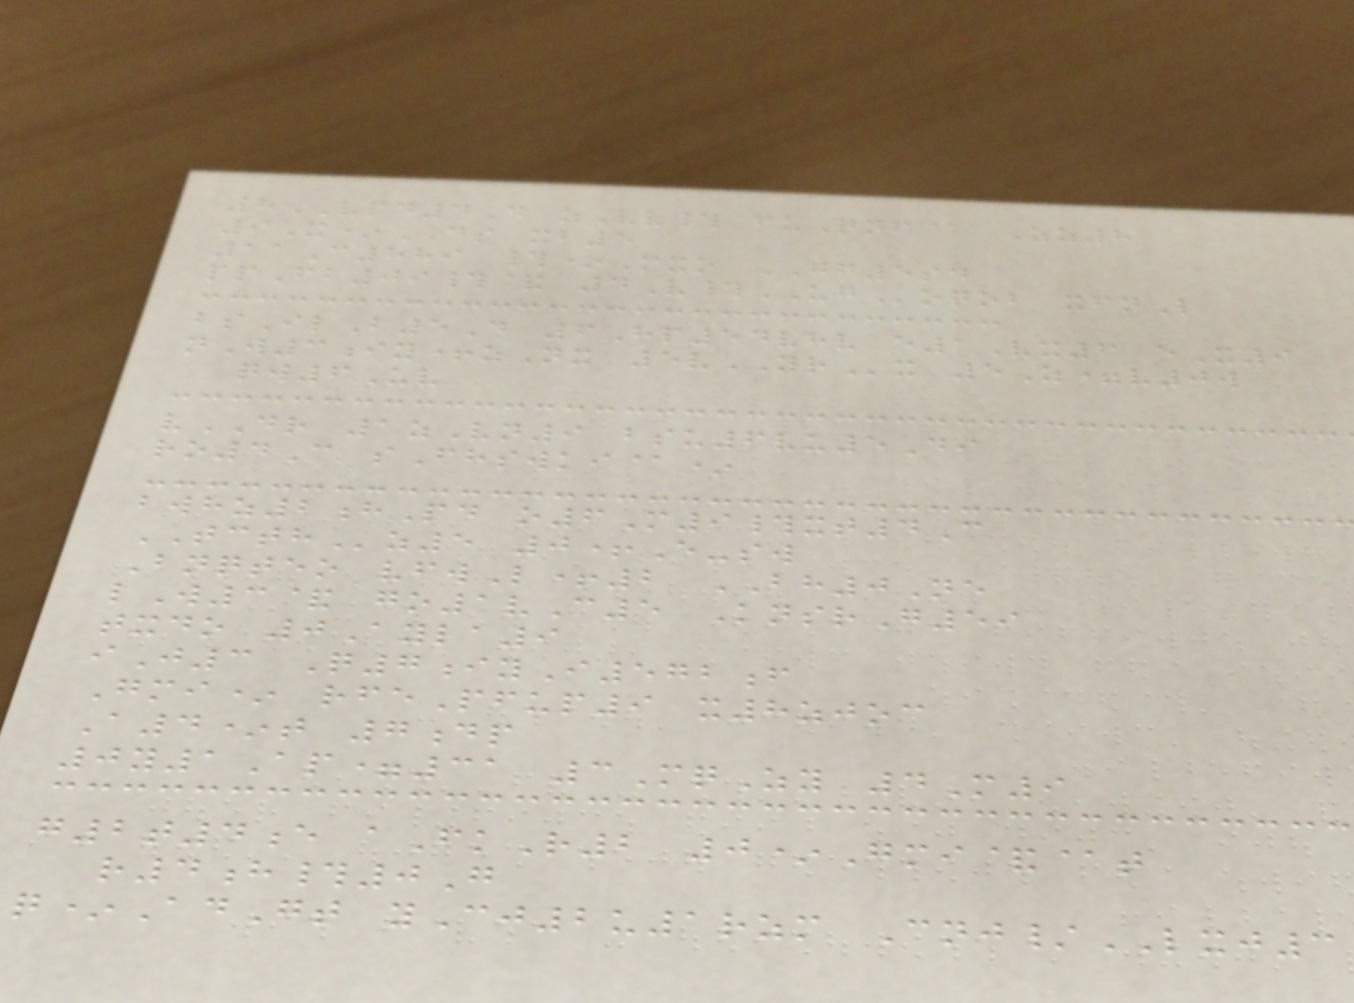8VPD4D zVv# fuQnf@ Zz8
9X*DS xb5
11C889 #*Mxo GG5sd
ppFb09#& 4V#UGoqob xfnL
bsIlB5D 6Hp54vhv e1Vx6 eX9
nW3iy+zNx 5vYRx 5Z=v0w
qw6Uv
vDR 1zVn9 bsu6vu5Di
ro4C sFhswki@*
bwhz2hPd o6M9#xt4C
TCTHz5 0+E-sw
Bnqteo vfwL+2 BH0Ne
lW3& go1vC5 KnsrG59
txdo 0Ayla9
iJ3 Q7iyI572f
Gmi* rfePfup9 x8zjoc
A4*t 7dp
0y1Ap=31 3MqZy 4M9
g2t4e aFkR2 0*Gmi&@t
r4h#0G
q*AdGt yCj2u1rzm Cnj/LXJ3
